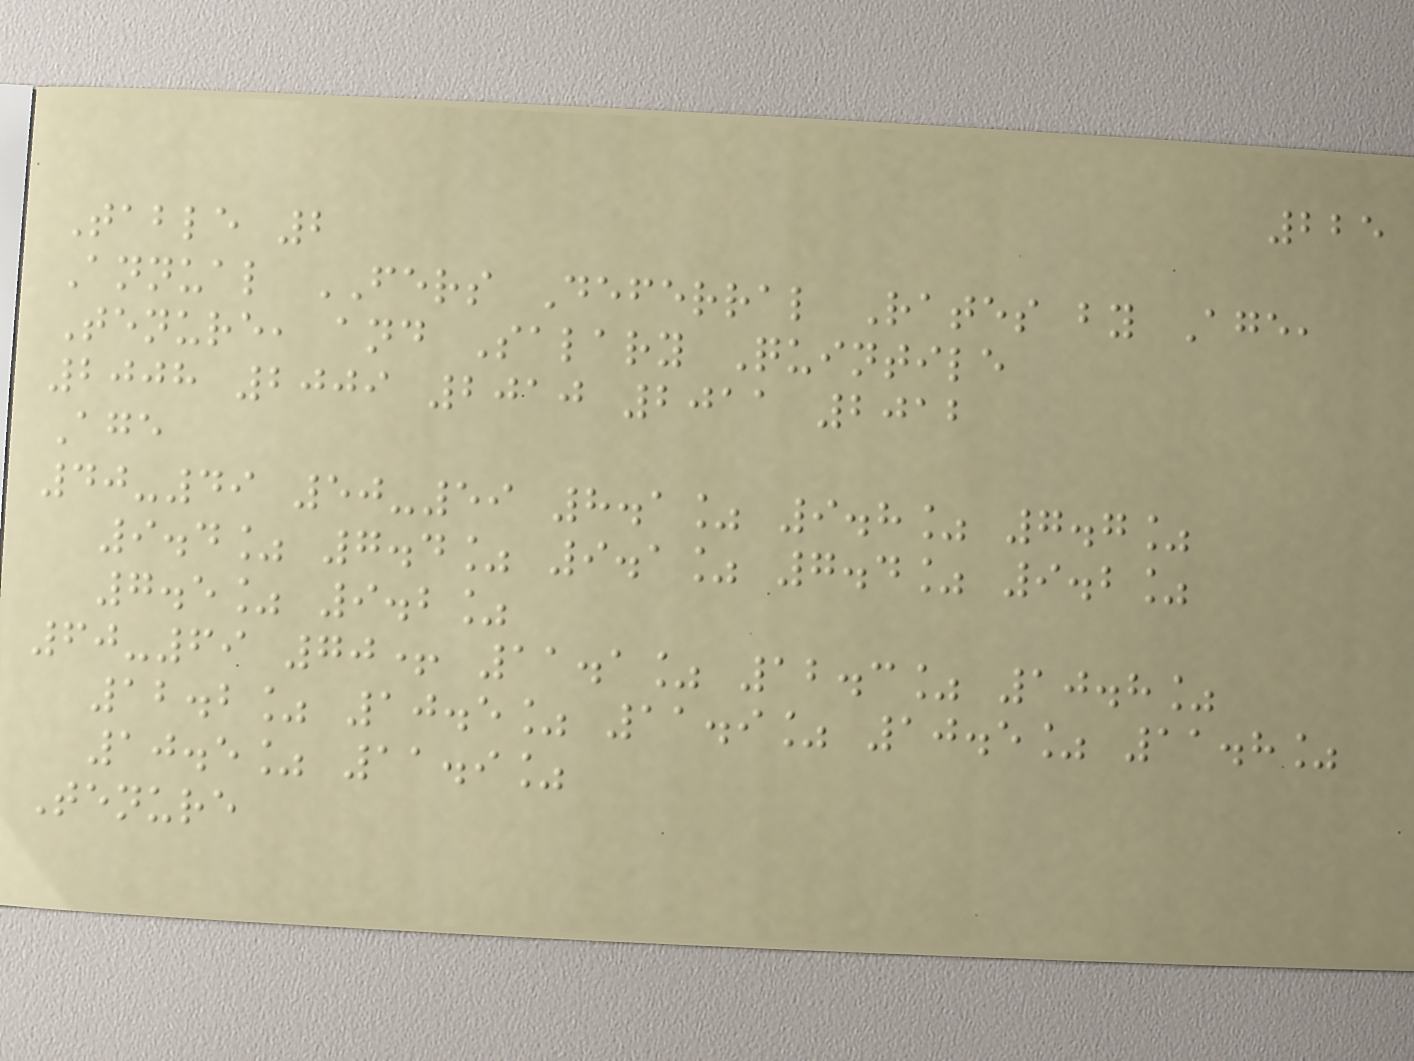225
Table 2
Annual FERS Deferral Rates by Age,
Tenure, and Salary Quintile
2008 2009 2010 2011 2012
Age
40-49 50-59 8.1% 9.8% 7.7%
9.4% 7.4% 9.1% 7.4% 9.2%
7.5% 9.2%
60-69 70+ 11.1% 12.3% 10.8%
12.2% 10.5% 11.9% 10.5% 11.8%
10.5% 11.9%
Tenure
